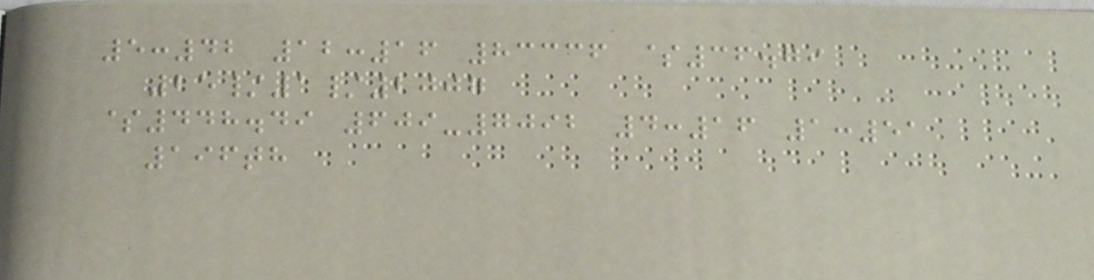5:42 12:16 83336 $36.79
25/1/2007
$448.49 609-7092 4:16 1:51
196th
